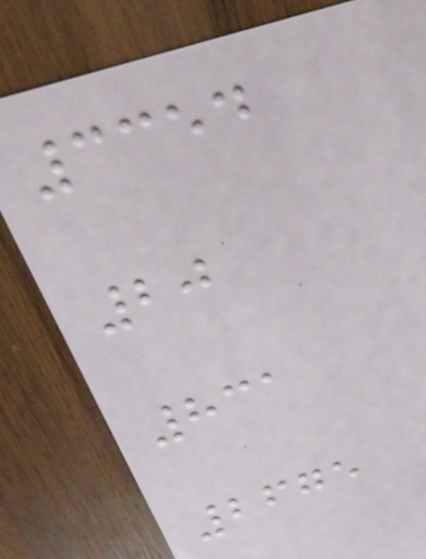3354
20
831
2675
